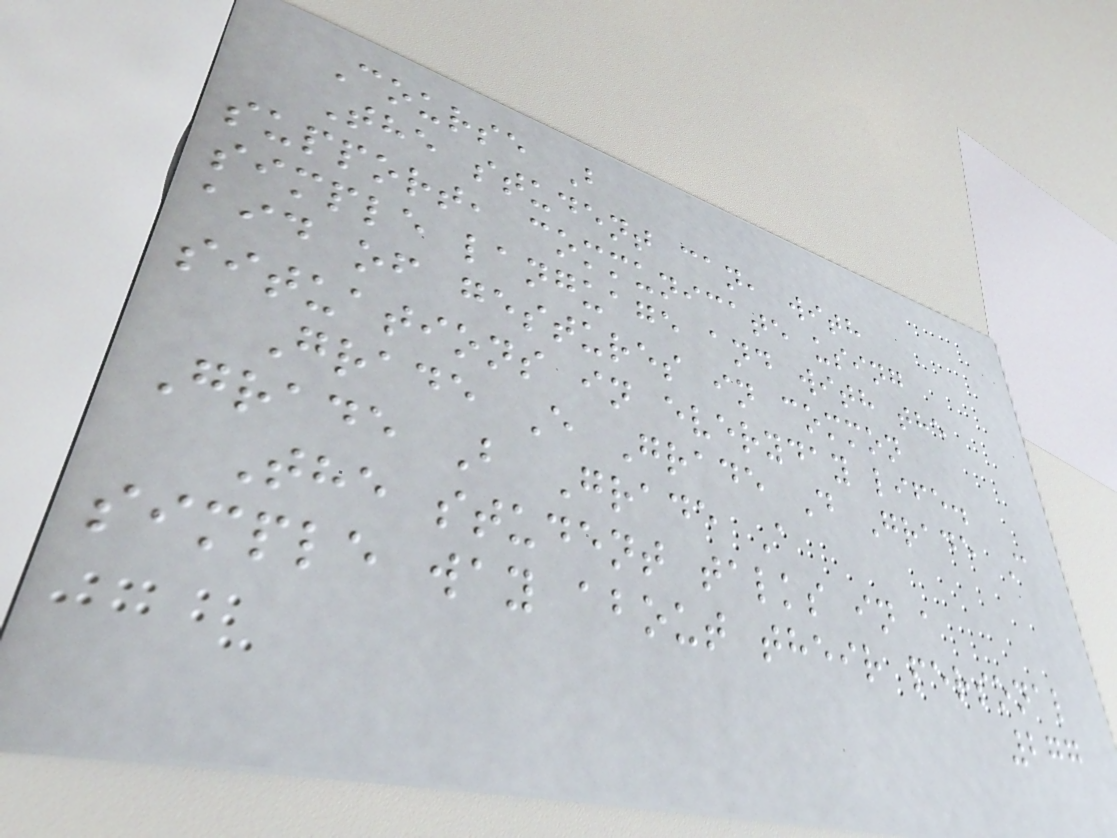Course B
The student can, with
support, communicate using
simple language and with the
aid of gestures in common
situations in everyday life.
Grade E Grade D Grade C
Grade B Grade A
The student talks in a
simple way about their personal
277
